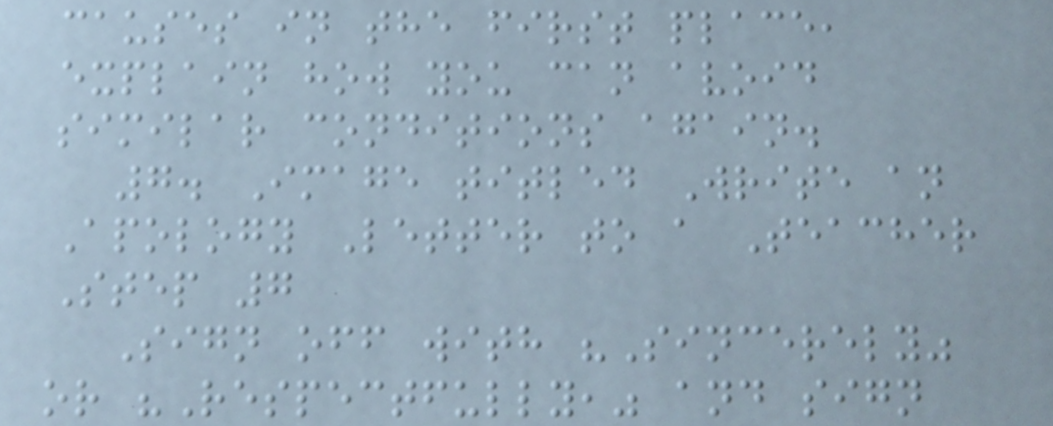causes in the first place,
explain how you can avoid
similar conditions again.
7. Image titled Write an
Apology Letter to a Teacher
Step 7
Sign off with "Sincerely"
or "Respectfully," and sign
